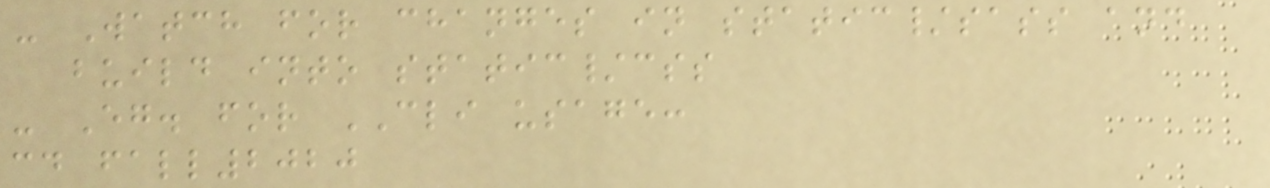- Watch for changes in static/sass and
build into static/css
- Eg. for CLI usage:
cd fall2020
